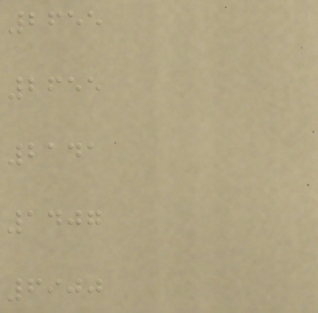2655
2655
2141
1407
6900
